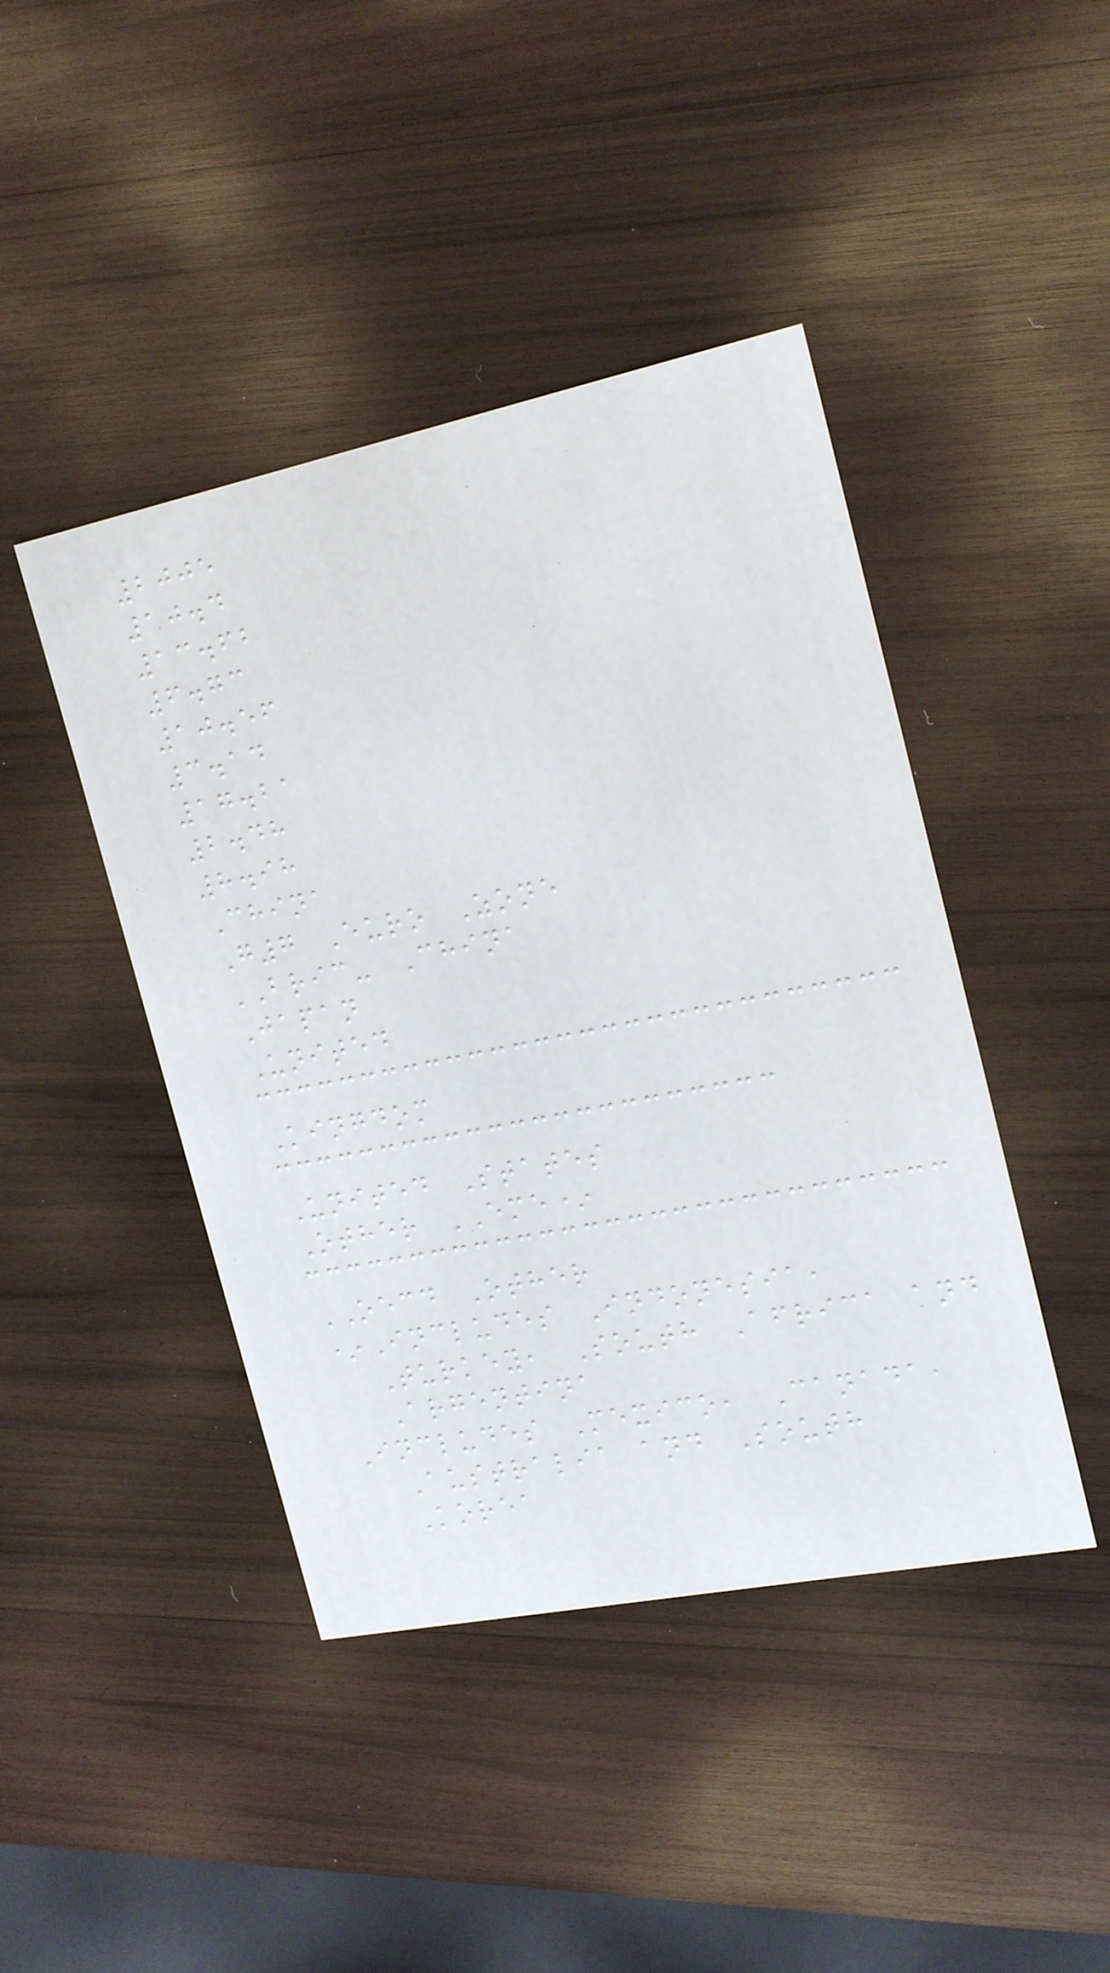2005
10.4
13.62
6.73
10.56
3.14
17.21
2.48
8.98
China
G7 Euro Zone
BRIC- China
Japan
United
Kingdom
United States
Other EME*
OECD Other
*Includes Indonesia,
Turkey, South Africa and
Argentina
Includes Mexico, Canada,
Australia and South
Korea
